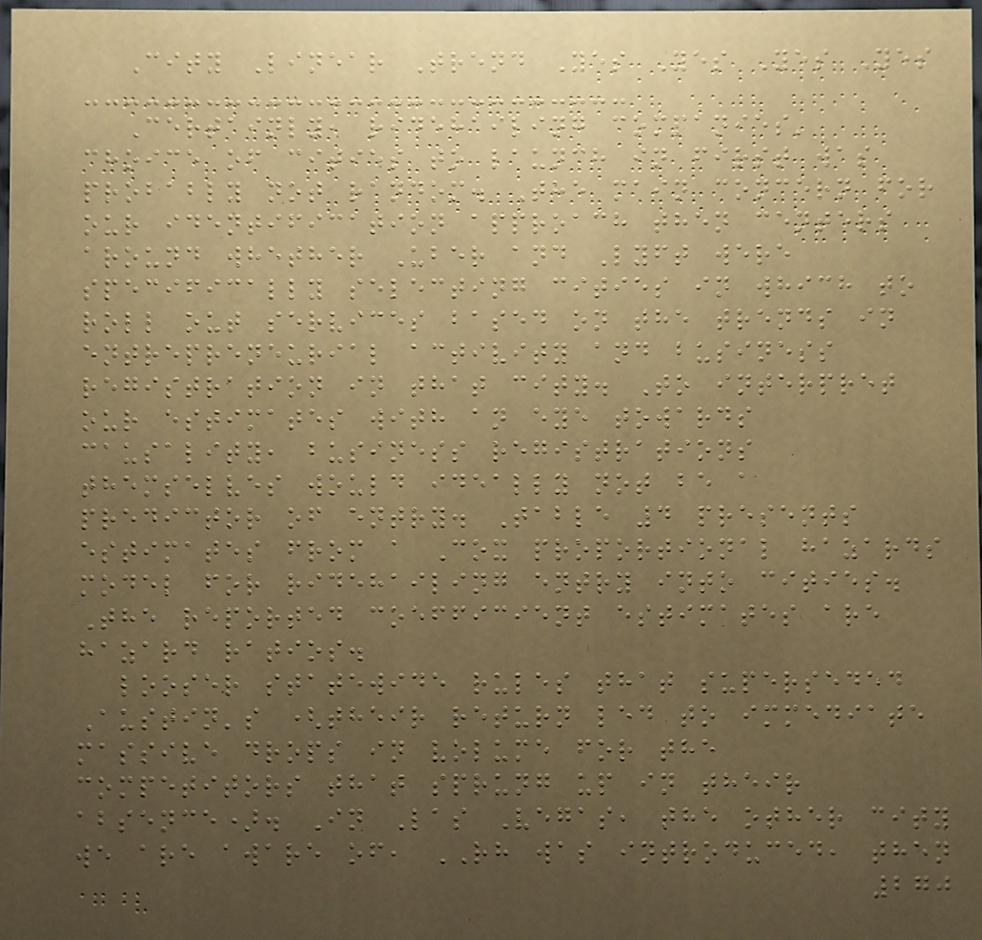City Linear Trend Yes Yes Yes Yes
Certainly, ridehailing companies'
choice of cities to launch in first was
probably not random. The main concern for
our identification approach then centers
around whether Uber and Lyft were
specifically selecting cities in which to
roll out services based on the trends in
entrepreneurial activity and business
registration in that city. To interpret
our estimates with an eye towards
causality, business registrations
themselves would ideally not be a
predictor of entry. Table 4 presents
estimates from a Cox proportional hazards
model for ridehailing entry into cities.
The reported coefficient estimates are
hazard ratios.
looser statewide rules that superseded
Austin's (their return led to immediate
massive drops in volume for the
competitors that sprung up in their
absence). In Las Vegas, the other city
we are aware of, RH was introduced, then
270
